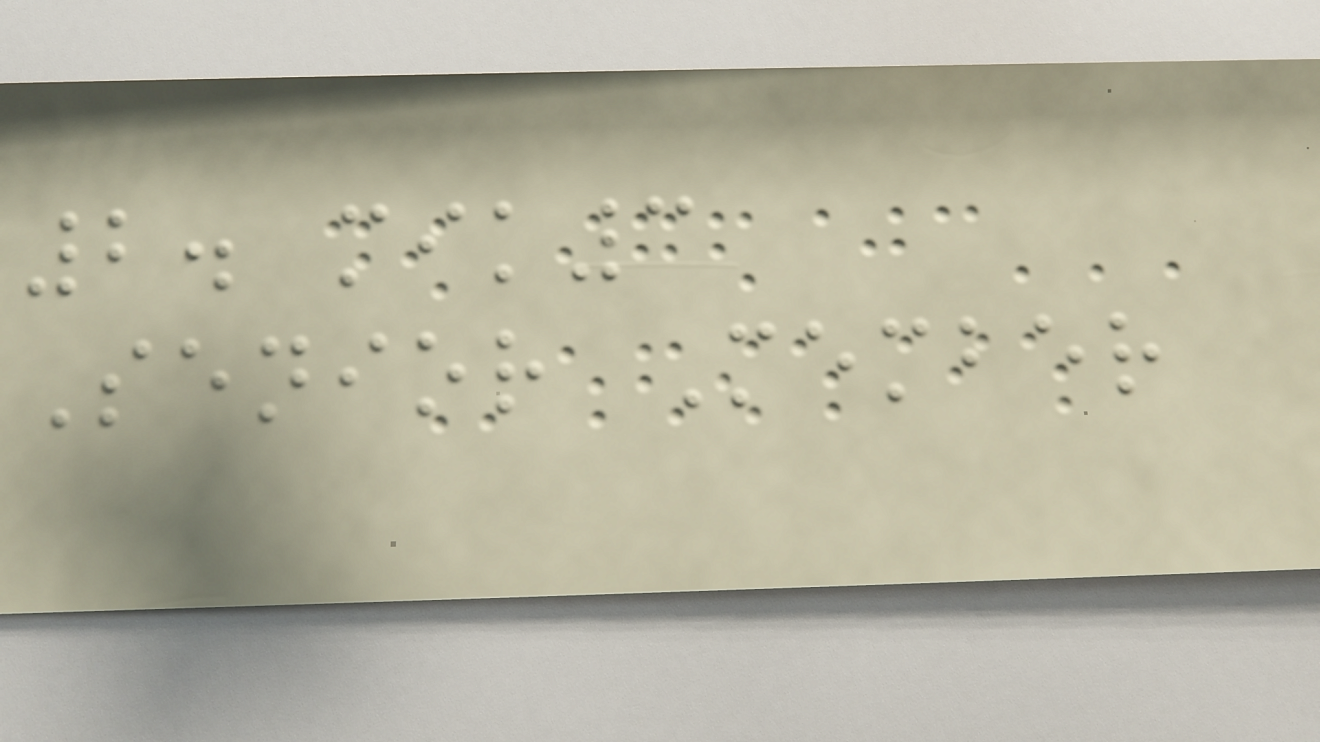2. mik3
Senior Member
